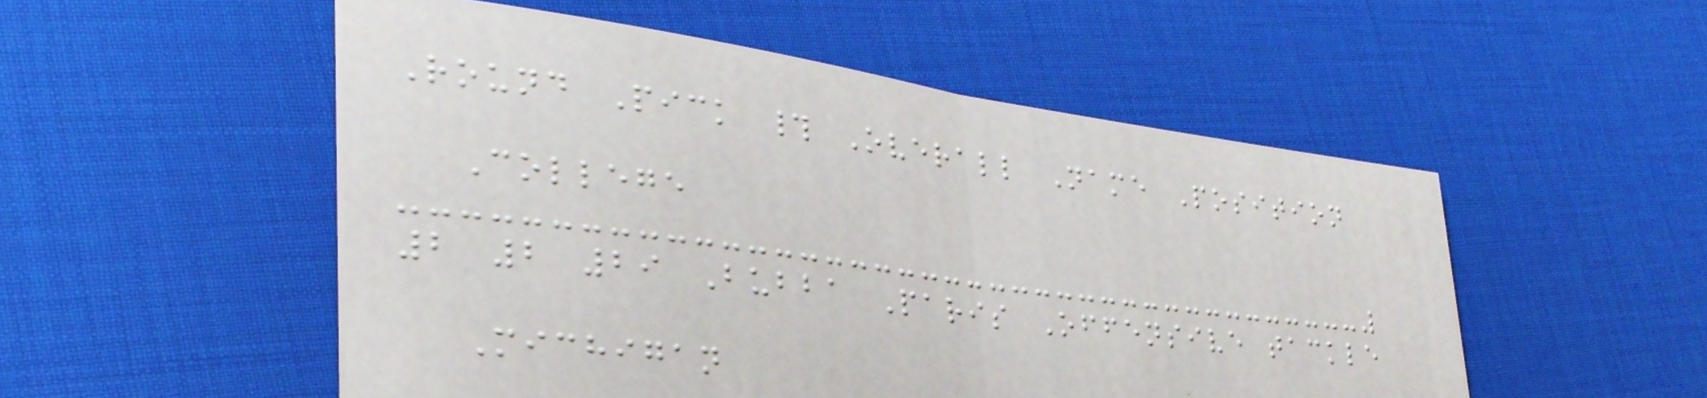Round Pick # Overall Name Position
College
2 2 29 Bubba Paris Offensive tackle
Michigan
